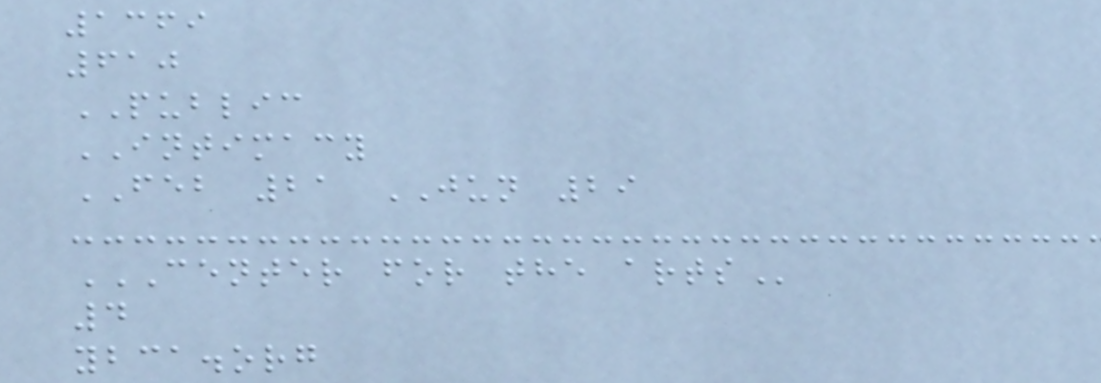1369
610
PUBLIC
INTIMACY
FEB 21 JUN 29
CENTER FOR THE ARTS
4
ybca.org
